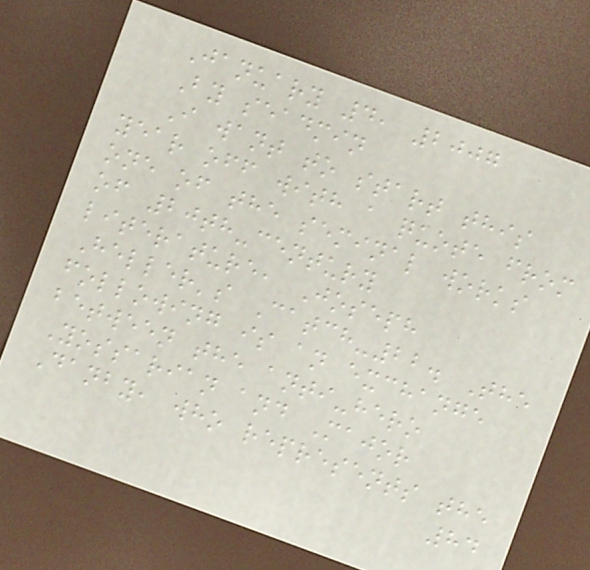January 4, 2007
By seadmin
I want to start this
year off with a quote from
one of the seminal works
of 20th-century
literature, Joseph
Heller's Catch-22. The
following is an exchange
between the anti-hero
Yossarian and Major
Danby, who represents the
84
